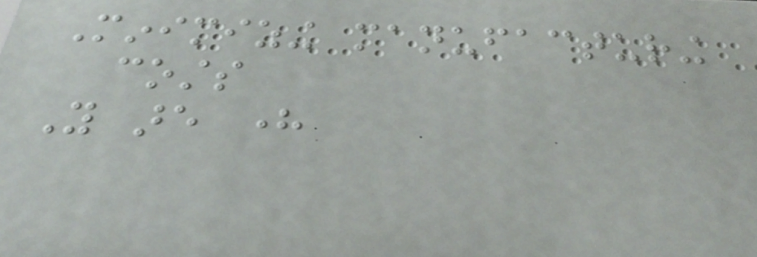Minimizing manufacturing
costs
You are here
